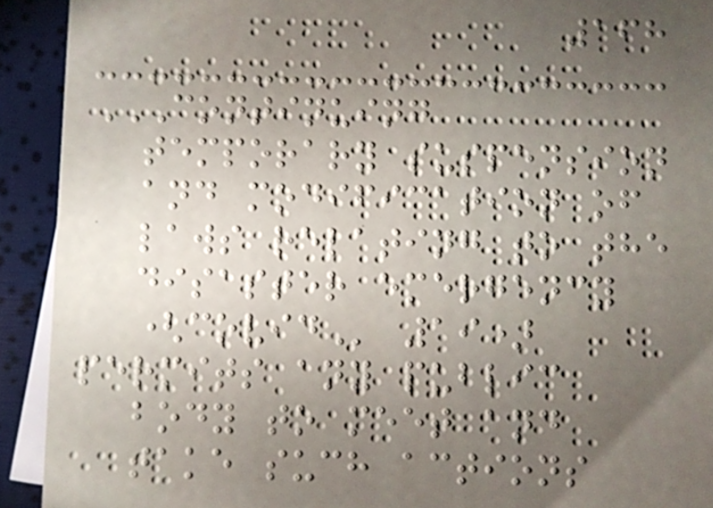168
CONTINUING
TEMPORARY SUSPENSION
AND MODIFICATION OF
LAWS RELATING TO THE
DISASTER EMERGENCY
(COVID 19)
permits any public
body to meet and
take such actions
